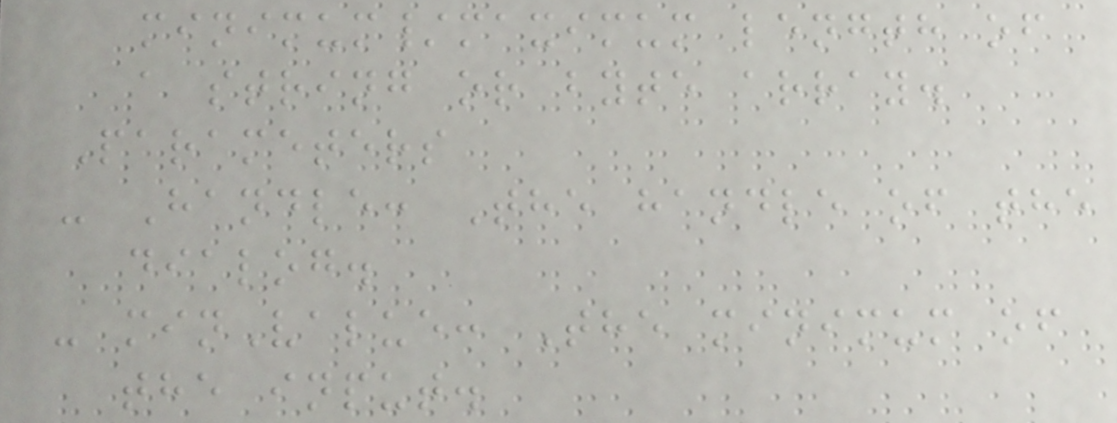minimum/maximum length of
a string or byte array.
Parameters
- Handle: The handle of the
dialog.
- minValue: The minimum of
the input.
